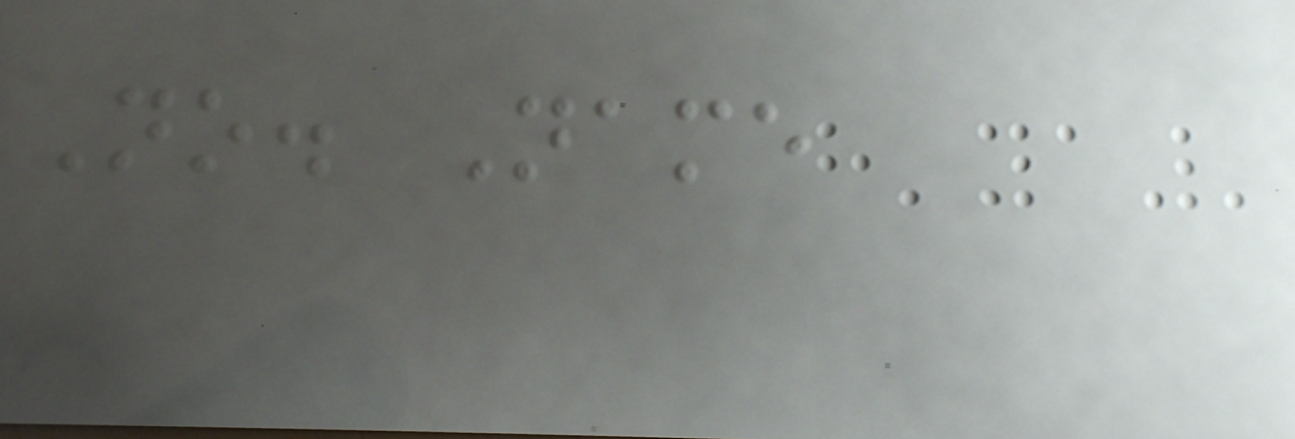No. Name
